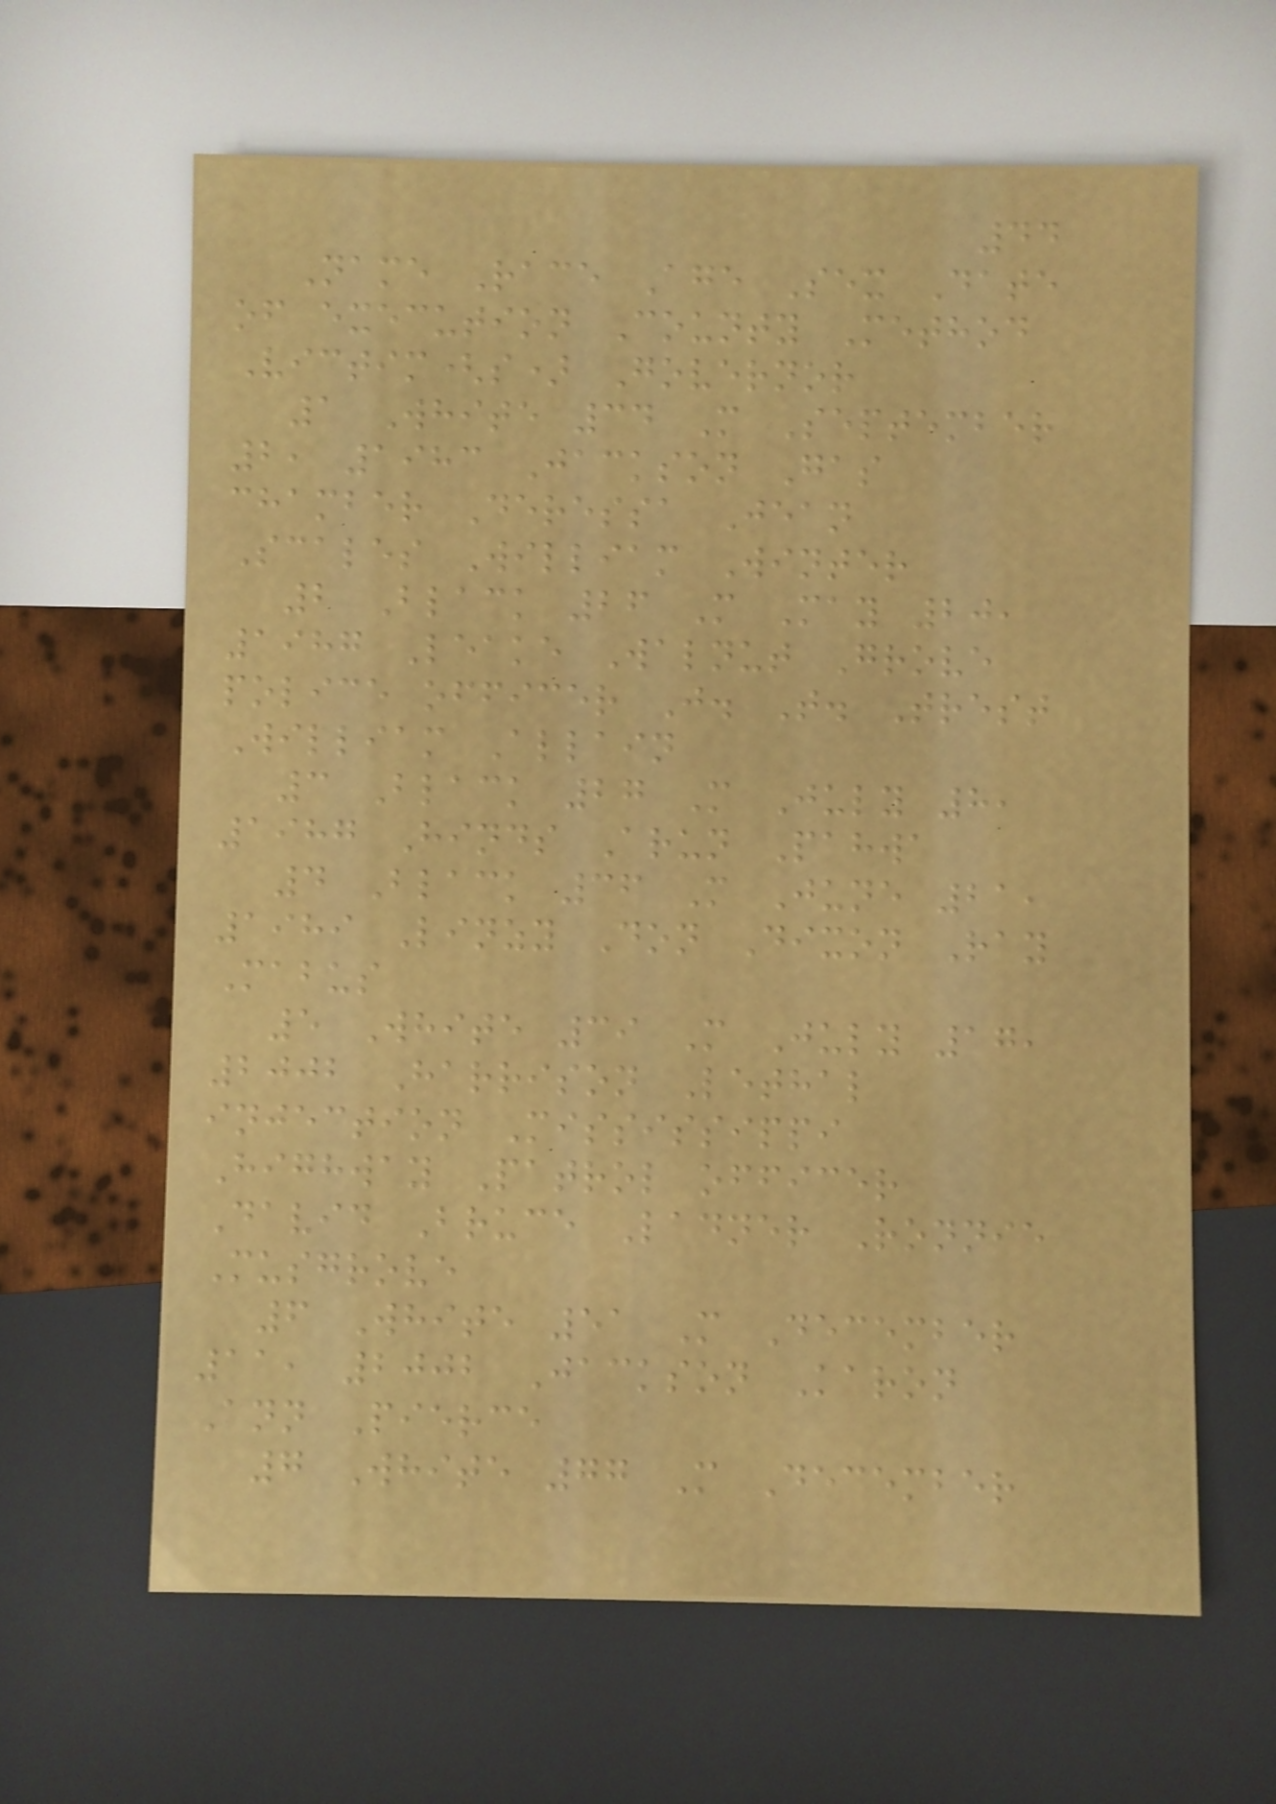44
Name Race Age Sex Date
of execution County Method
Victim(s) Governor
1 White 34 M September
2, 1983 Jackson Gas
chamber Deressa Jean
Scales William Winter
2 Black 26 M May 20,
1987 Leake Walnut Grove
police officer J. T. Trest
William Allain
3 Black 27 M July 8,
1987 Hinds Arun Pahwa
4 Black 36 M June 21,
1989 Linzy Don Dixon Ray
Mabus
5 White 39 M July 17,
2002 Harrison Lethal
injection Mississippi
Highway Patrol officer
David Bruce Ladner Ronnie
Musgrove
6 White 51 M December
11, 2002 Jackson Karon
Ann Pierce
7 White 77 M December
